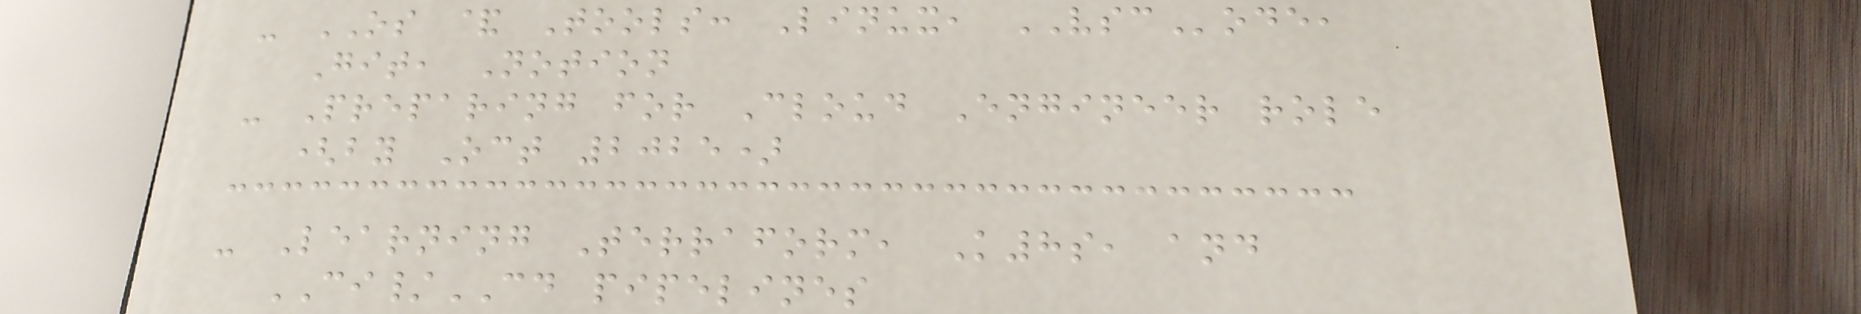- OS & Tools: Linux, VSCode,
Git, Notion
- Preparing for Cloud Engineer role
(by Oct 2025)
- Learning Terraform, K8s, and
CI/CD pipelines
